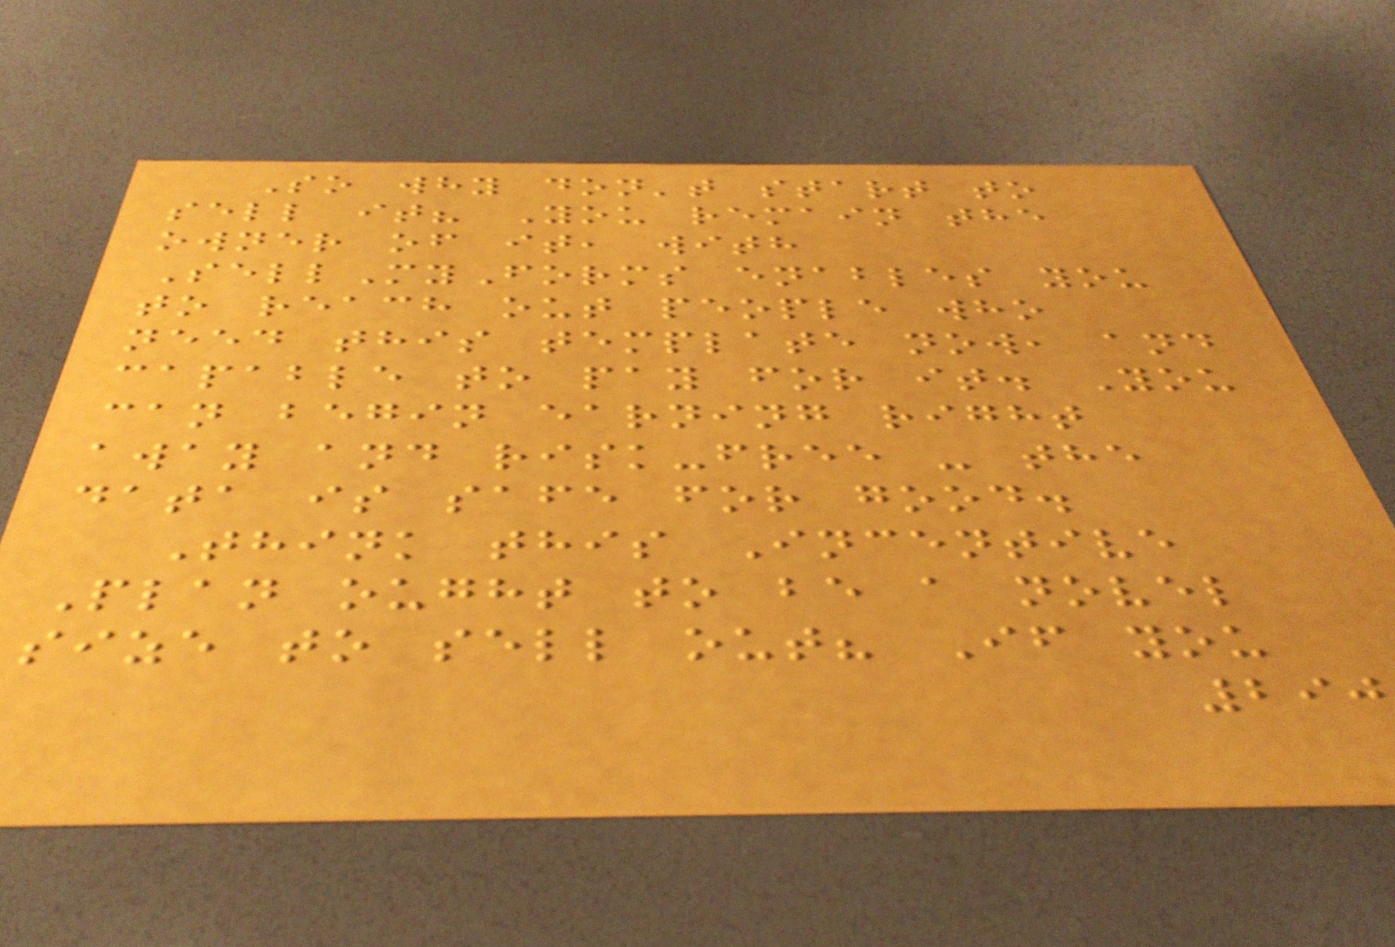So why don't start to
sell it? You remain the
owner of it, with
SellMyForms enables you
to reach out people who
need this template now, and
capable to pay for it. You
can begin earning right
away and risk-free - the
data is safe for good.
Think this Incentive
Plan ought to be a novel
size to sell out? If you
290
